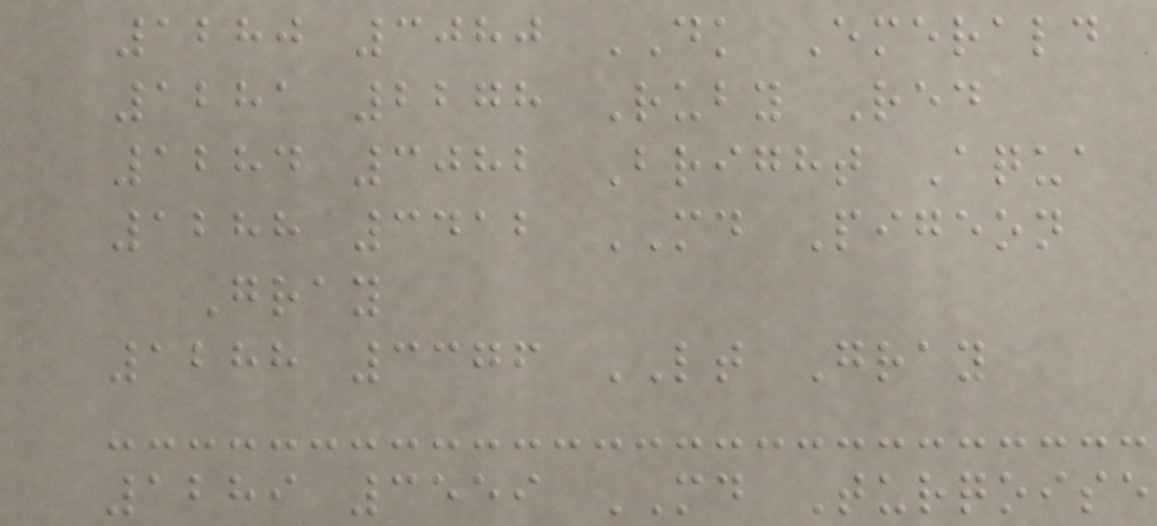1280 3080 DK Emerald
1281 2278 Ruby Red
1284 3082 Bright Aqua
1288 3412 MD Pigeon
Gray
1288 3376 LT Gray
1289 3559 MD Turqoise
